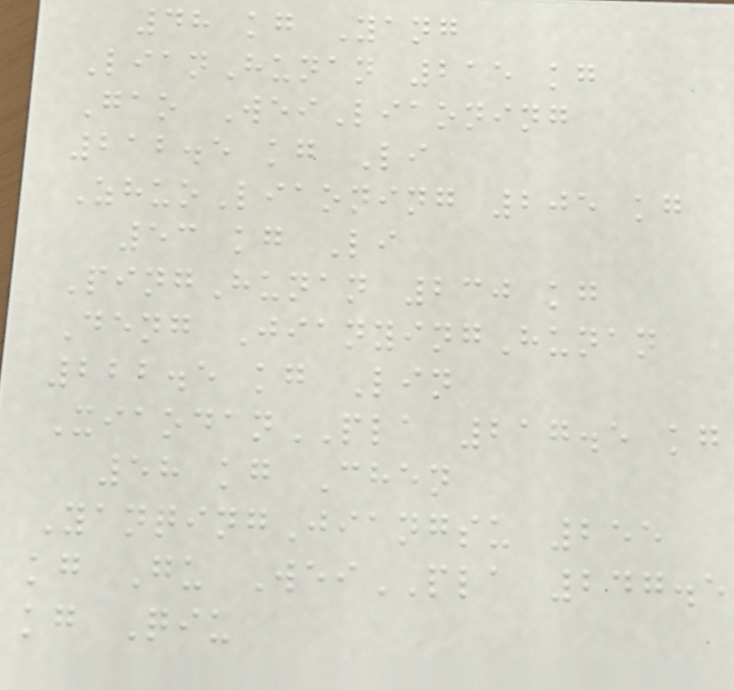48 kg Yang
LianHunan 215 kg
Gao WeiLiaoning
212.5 kg Li
ZhuoLiaoning 205 kg
53 kg Li
PingHunan 230 kg
Deng JianyingHunan
222.5 kg Lin
XiaodanPLA 217.5 kg
58 kg Chen
YanqingJiangsu 255
kg Gu WeiPLA 247.5
kg Qiu
